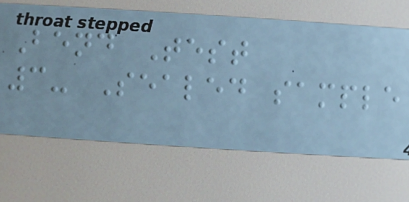Bend Test
3- Sealed sample
